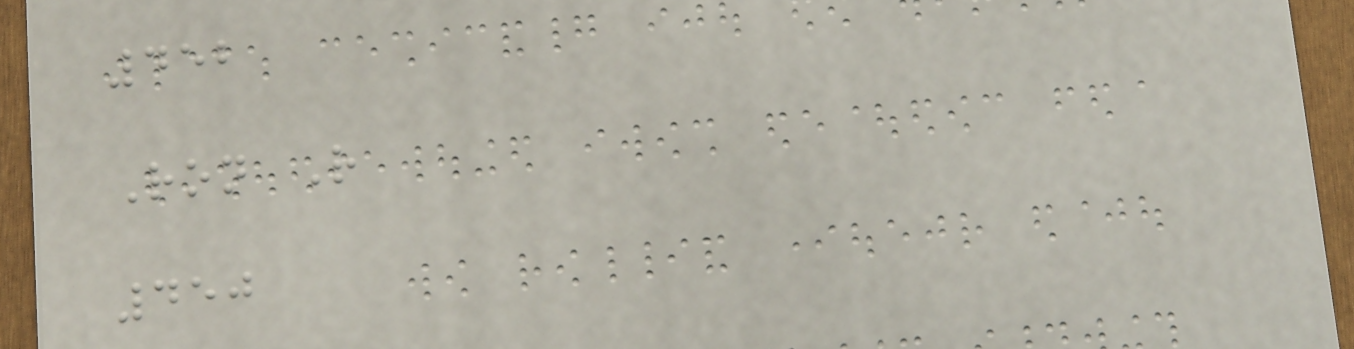452
Ron R
450
